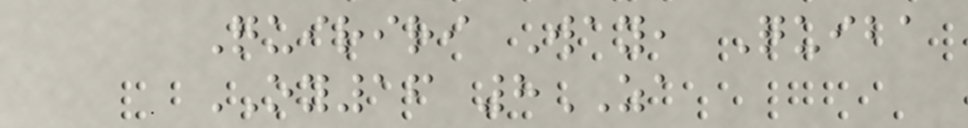Quiriri Way, Quiba
OY16 8ZA
